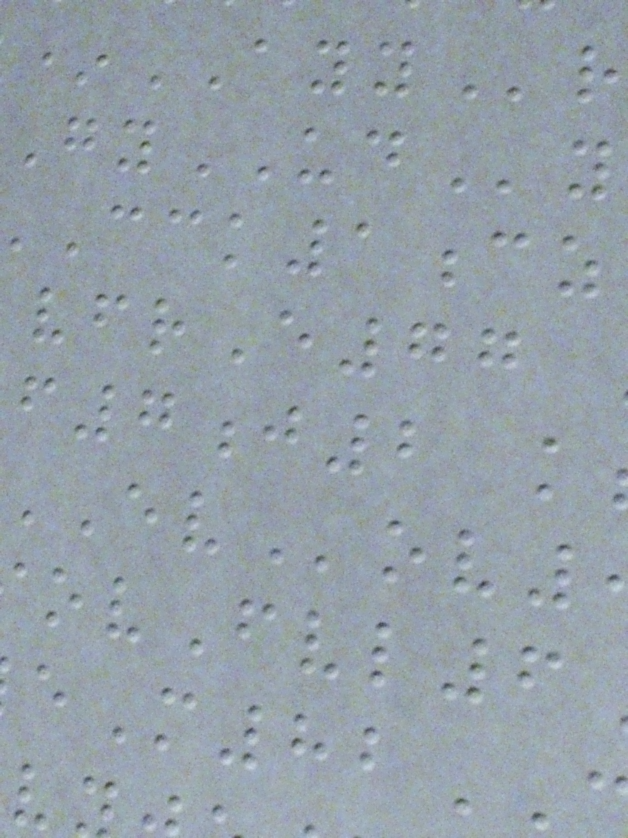*AYYr
GyUDy
vfrE77
f7j2 k
